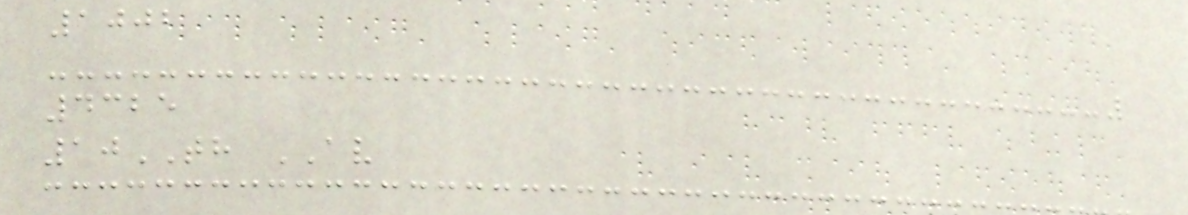1002
4325
10TH AV
